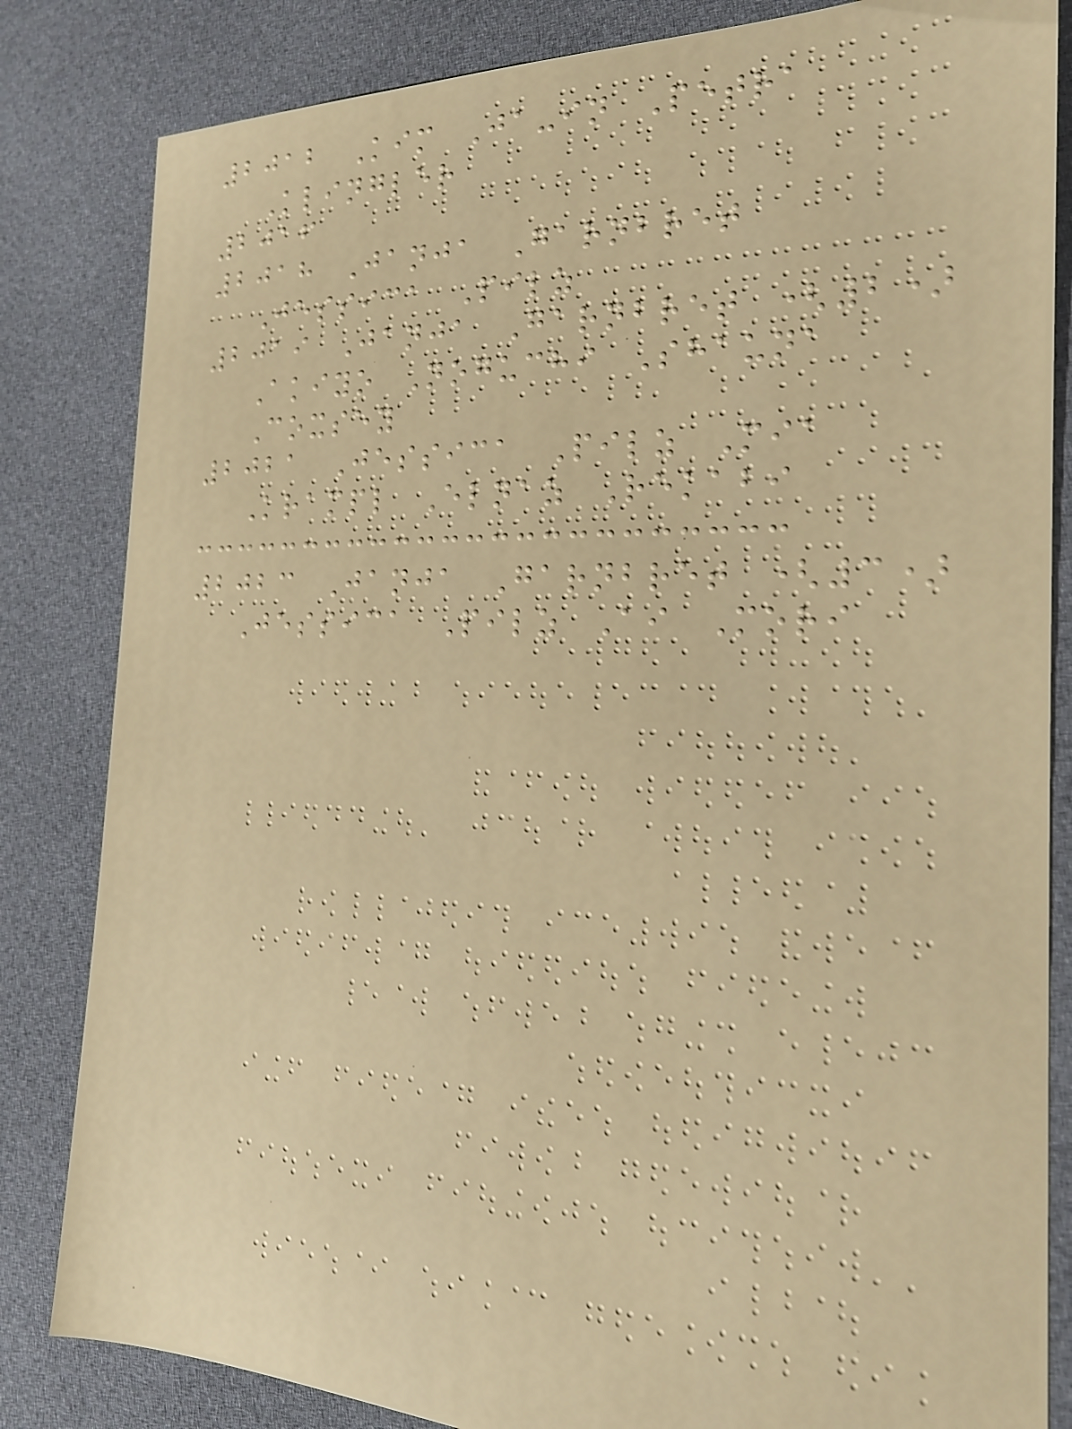2012 Kim Ja-in Petra
Klingler
2016
2018 Janja Garnbret
Jessica Pilz
2019 Janja Garnbret (2)
Akiyo Noguchi Shauna
Coxsey
2021 Jessica Pilz Mia
Krampl Elnaz Rekabi
2023 Janja Garnbret (3)
Jessica Pilz Ai Mori
